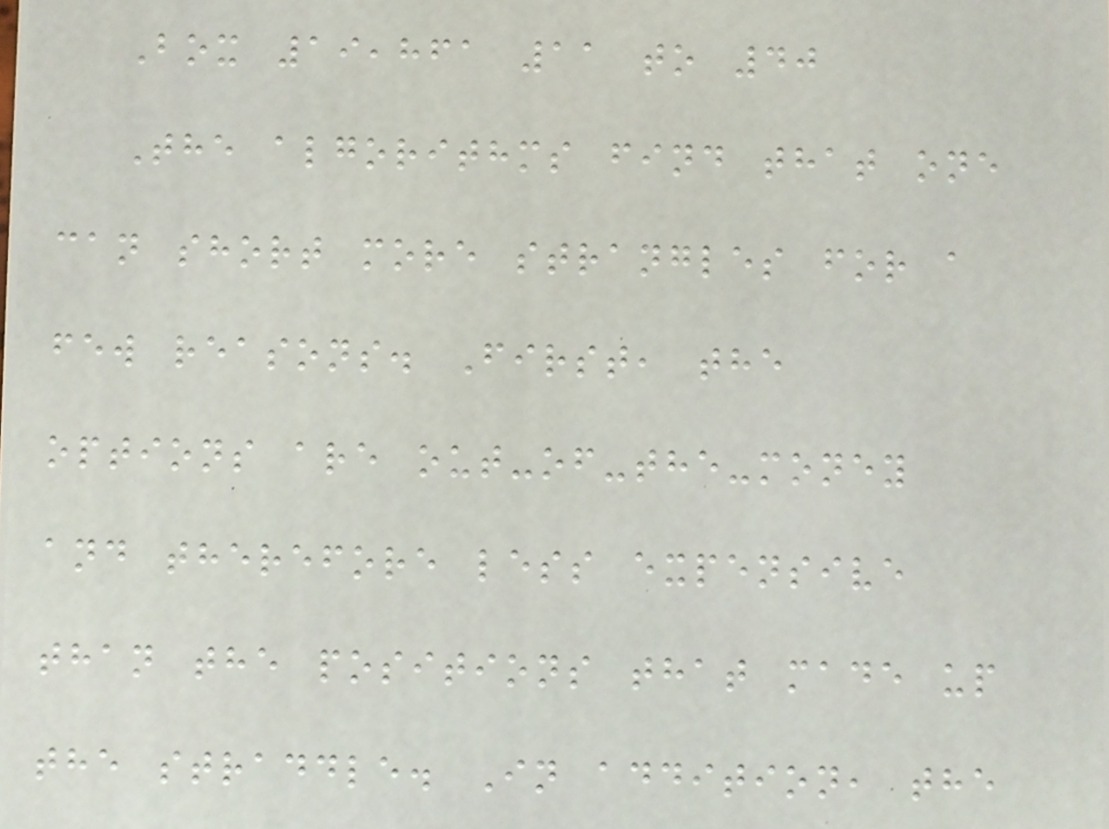Box 19,861 11 to 40
The algorithms find that one
can short more strangles for a
few reasons. First, the
options are out-of-the-money
and therefore less expensive
than the positions that made up
the straddle. In addition, the
